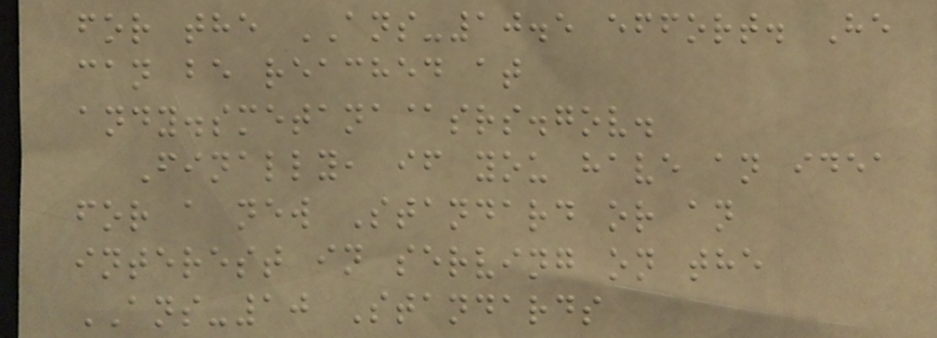for the ANS-10.5 effort. He
can be reached at
andy.smetana@srs.gov.
Finally, if you have an idea
for a new Standard or an
interest in serving on the
ANS-10 Standards
